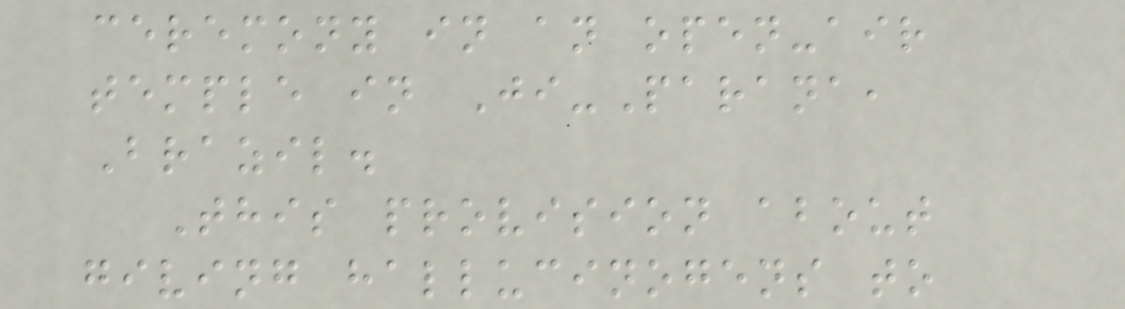ceremony in an open-air
temple in Ji-Parana,
Brazil.
This provision about
giving hallucinogens to
